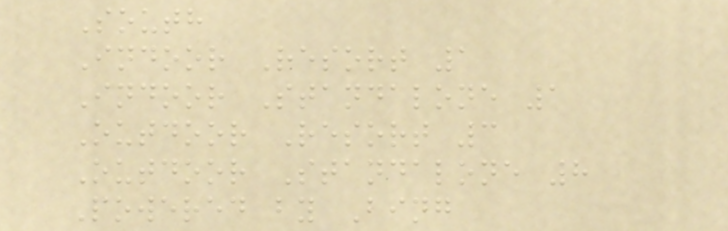South
Indoor Resort 1
Indoor Standalone 1
Outdoor Resort 3
Outdoor Standalone 8
Powered by Bing
